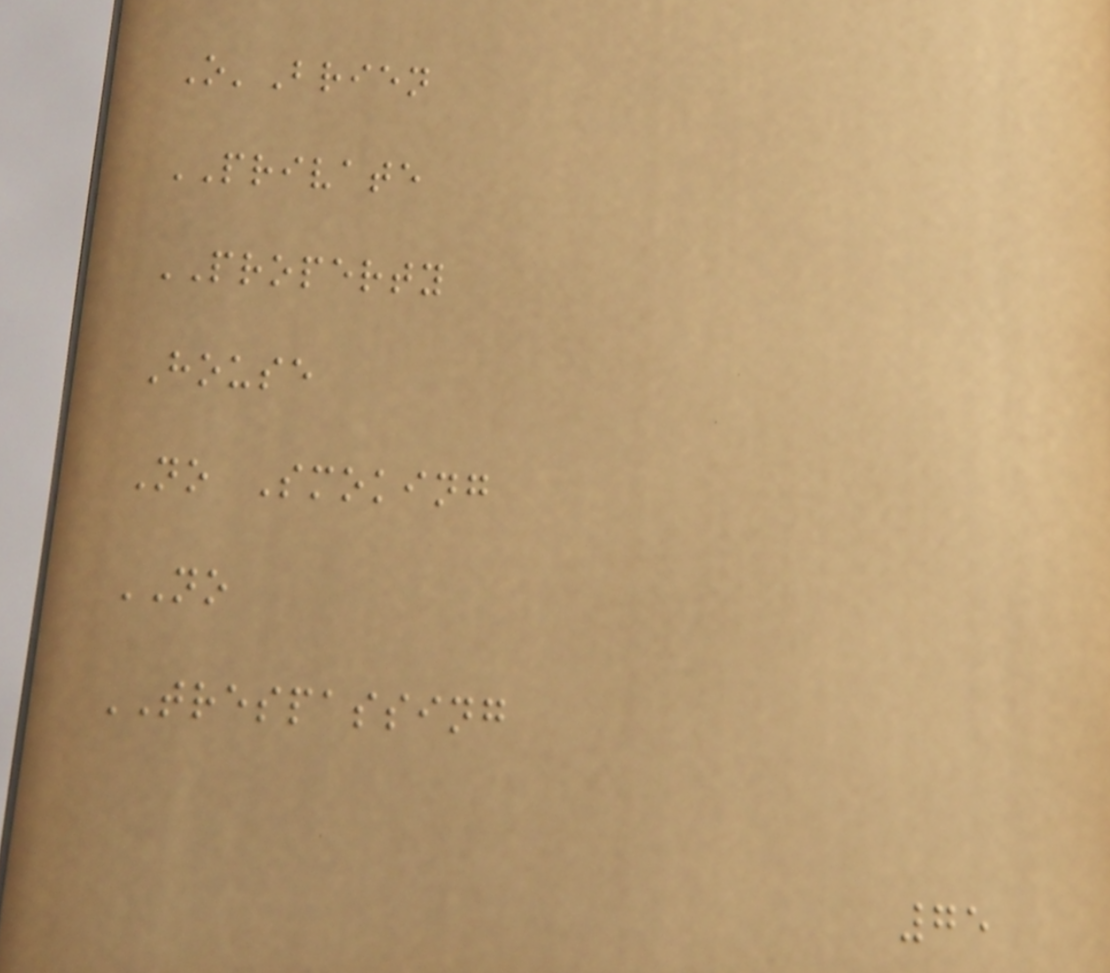O'Brien
PRIVATE
PROPERTY
House
No Smoking
NO
TRESPASSING
75
